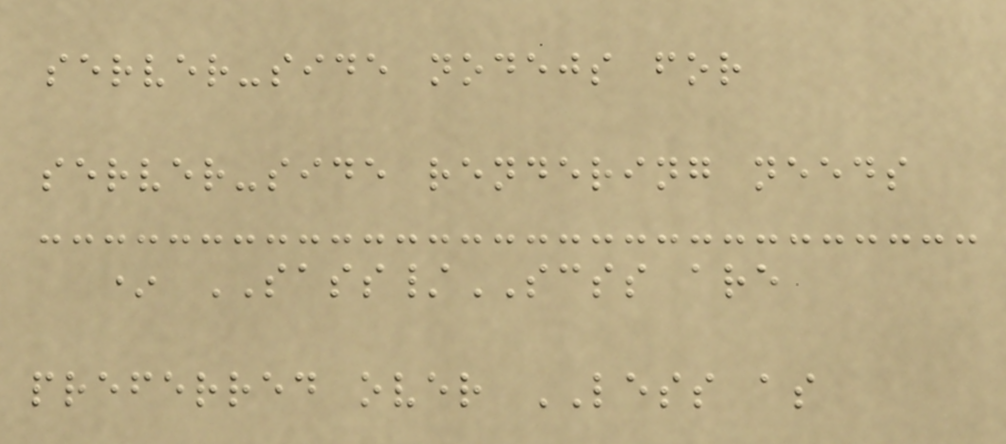server-side nodejs for
server-side rendering needs
* SASS/SCSS are
preferred over LESS as
